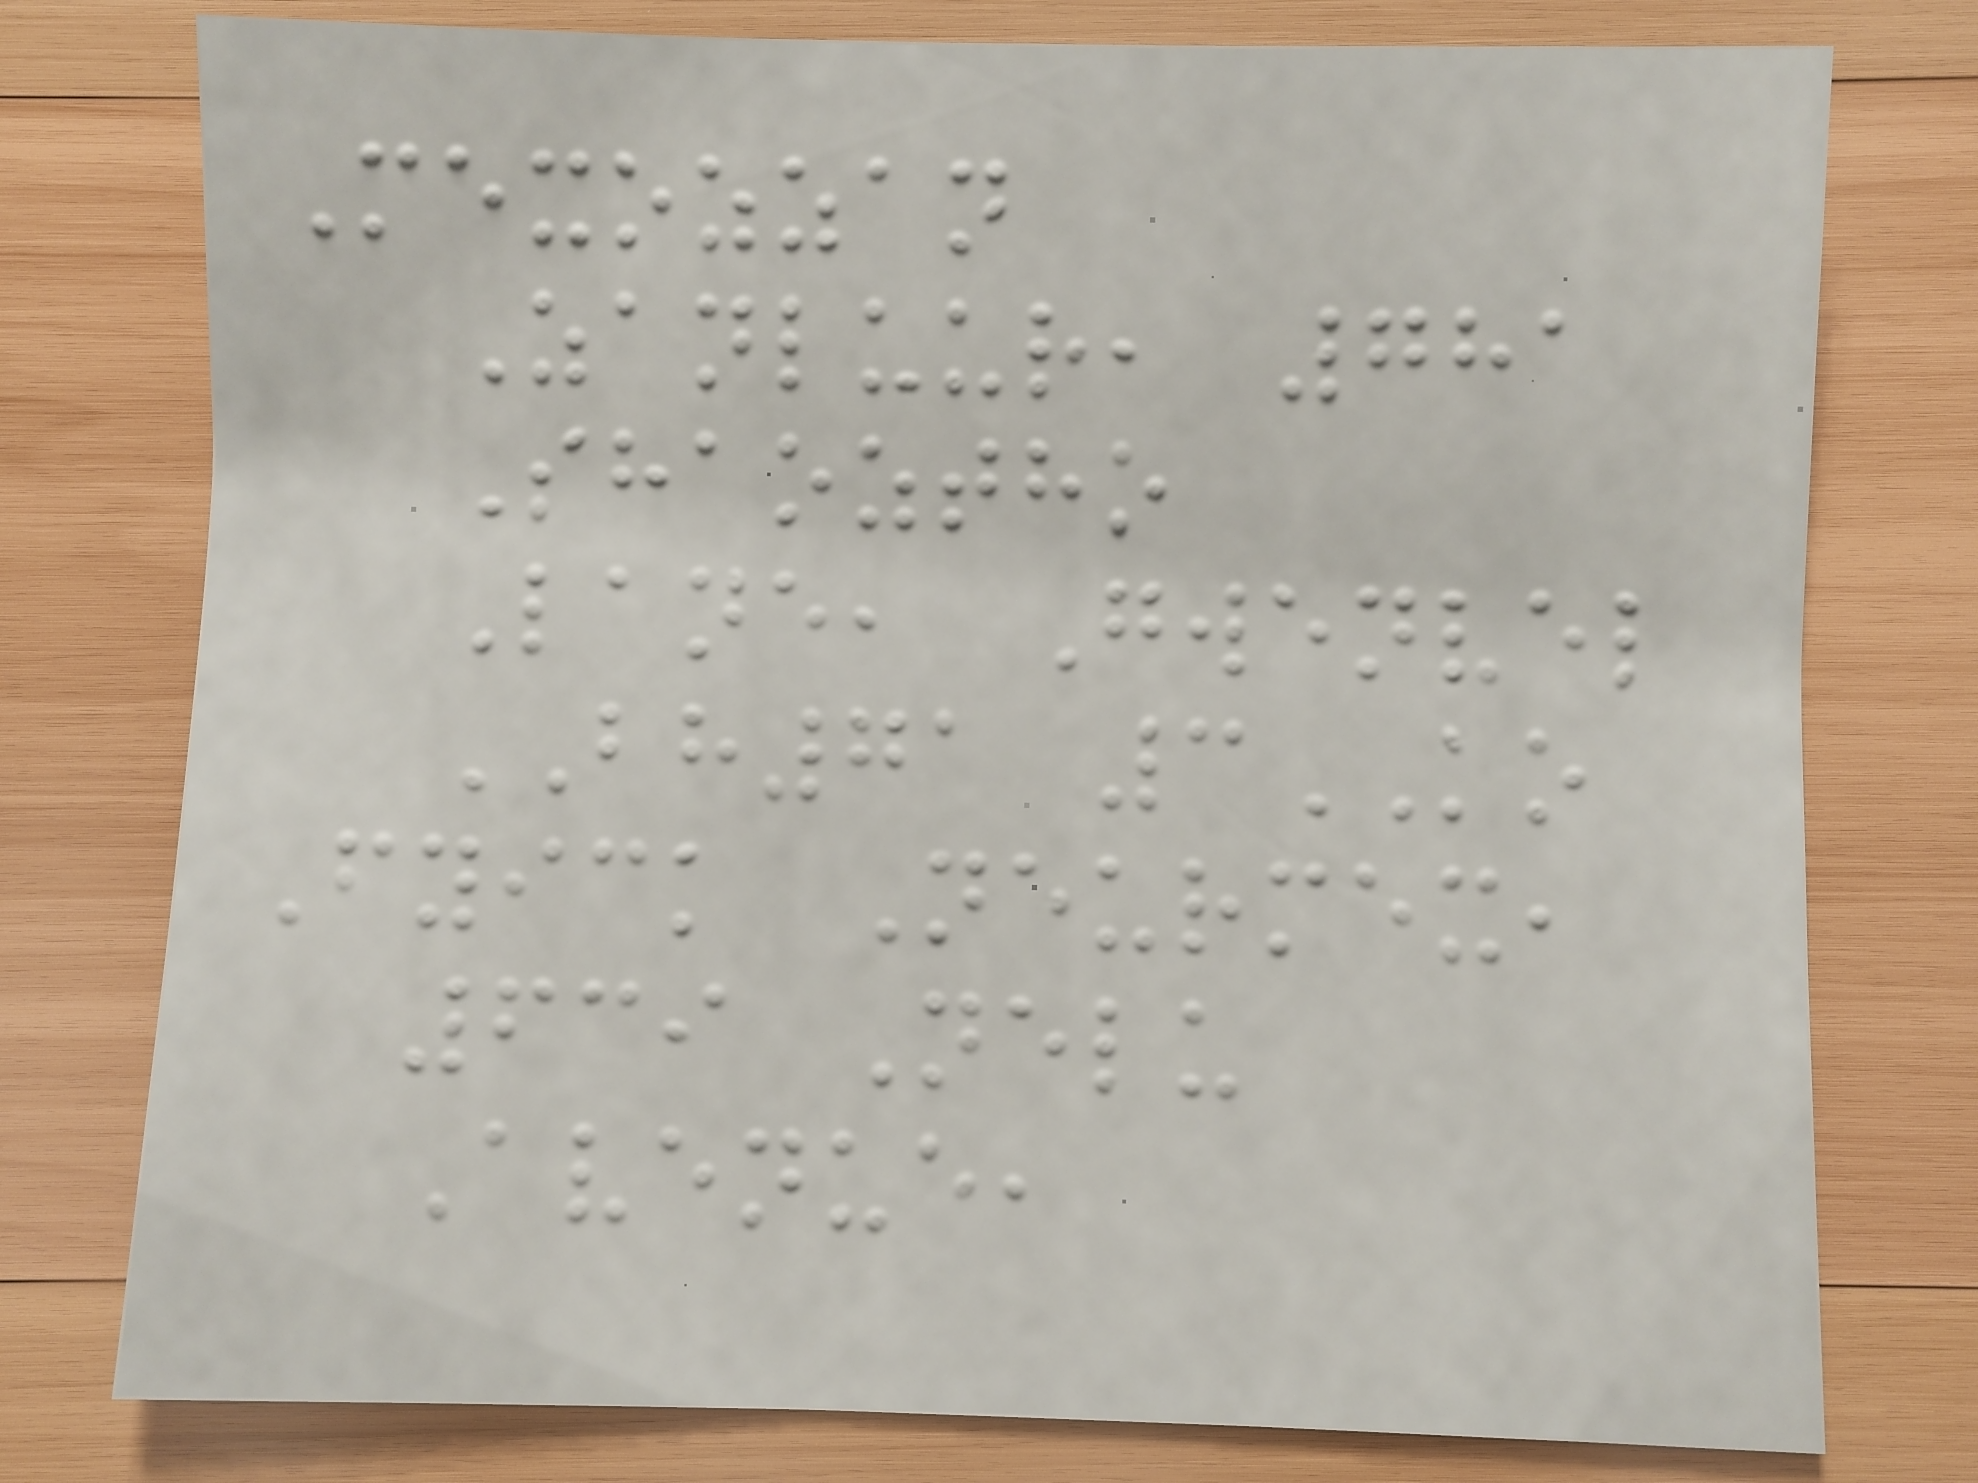Mexozzan
Zanluur, 781
Shaoztho
Lane, Gwenvel
BH71 3KO
Fyick Neurmex,
639 Nelu
Avenue,
